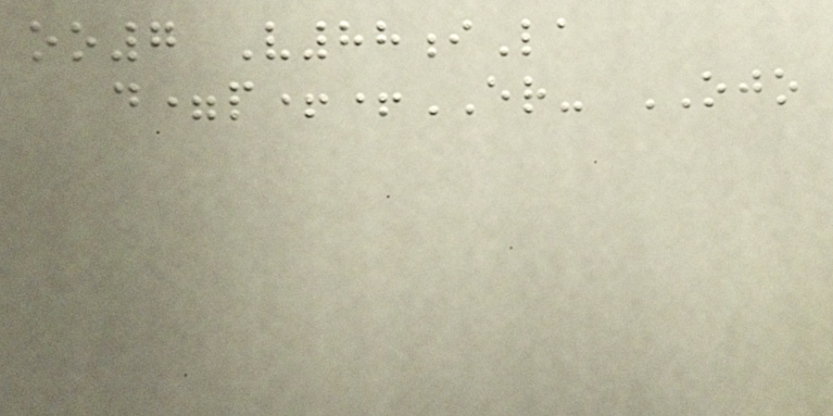oo7 V88iLa
d=p++ER- OJO
